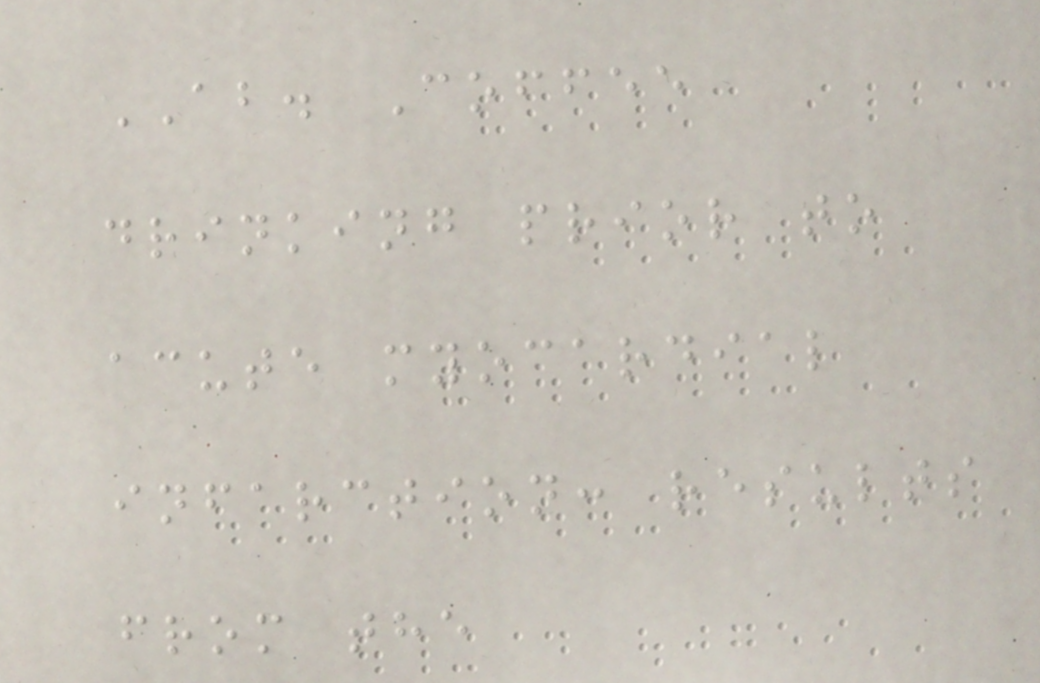AB. Coffee
drinking prior to
acute myocardial
infarction: results
from the
